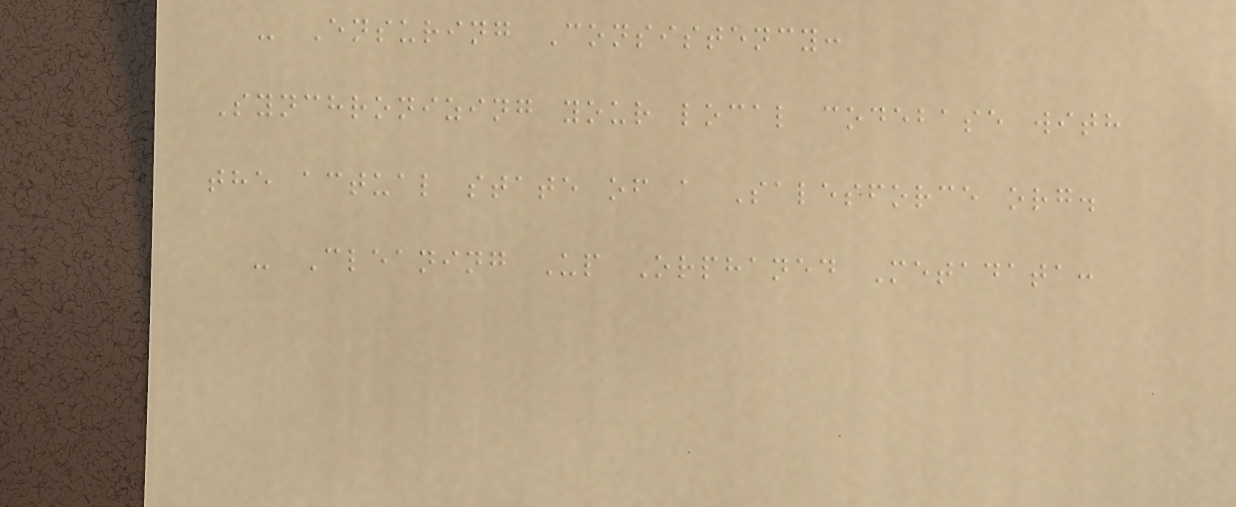- Ensuring Consistency:
Synchronizing your local codebase with
the actual state of a Salesforce org.
- Cleaning Up Orphaned Metadata:
